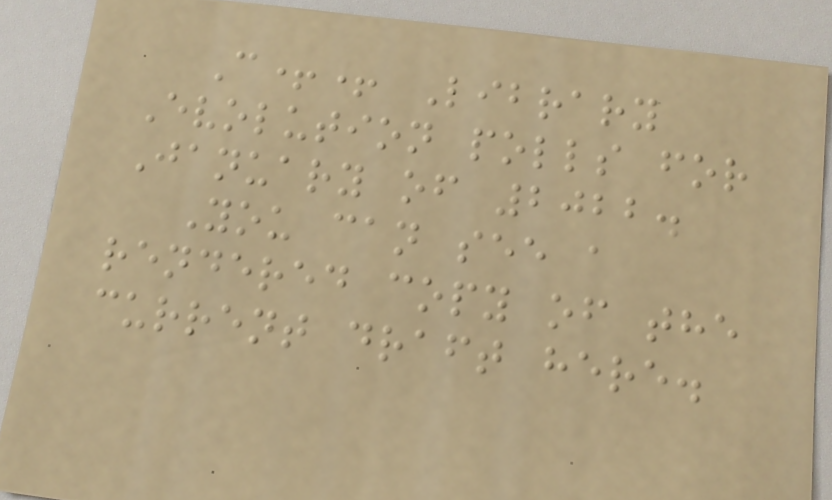C++ Library
Evolution polls for
January of 2022.
You can see a
rendered copy of the
current draft here.
